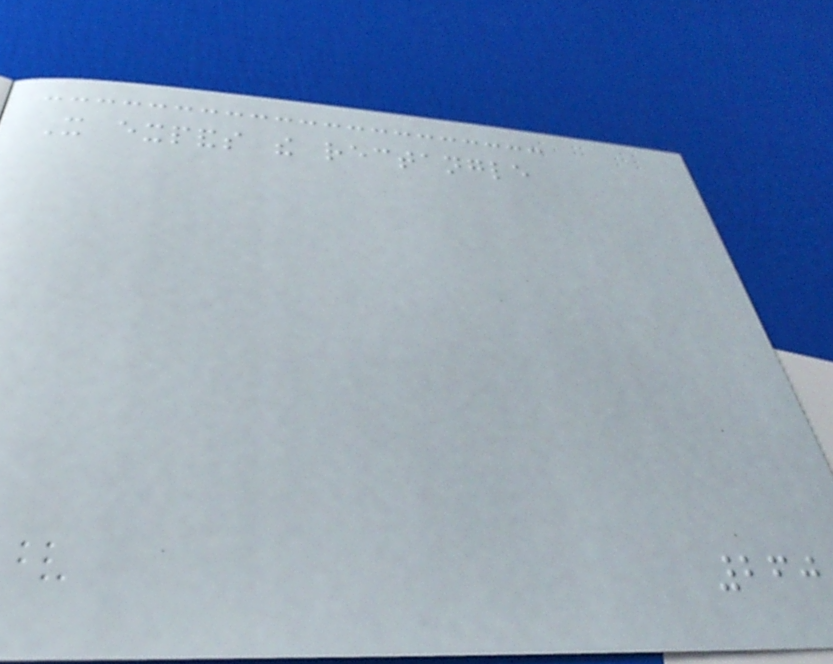It expands the rectangle
260
